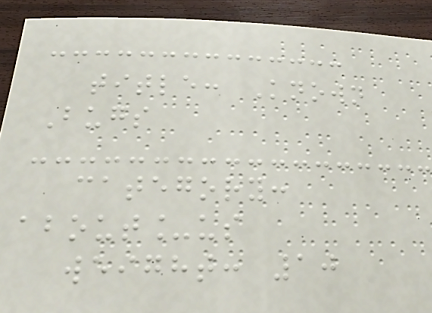title: Known
Bugs
category:
about_us
weight: 10
